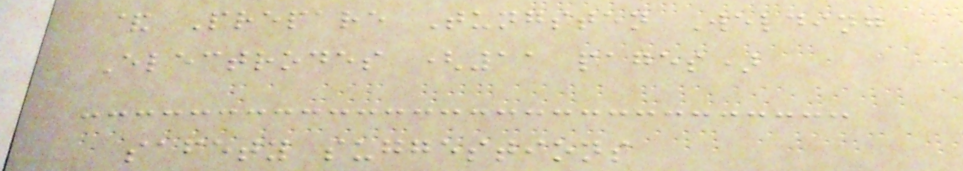& Prepare Tungsten Welding
Electrodes (11 pages)
safety suggestions
